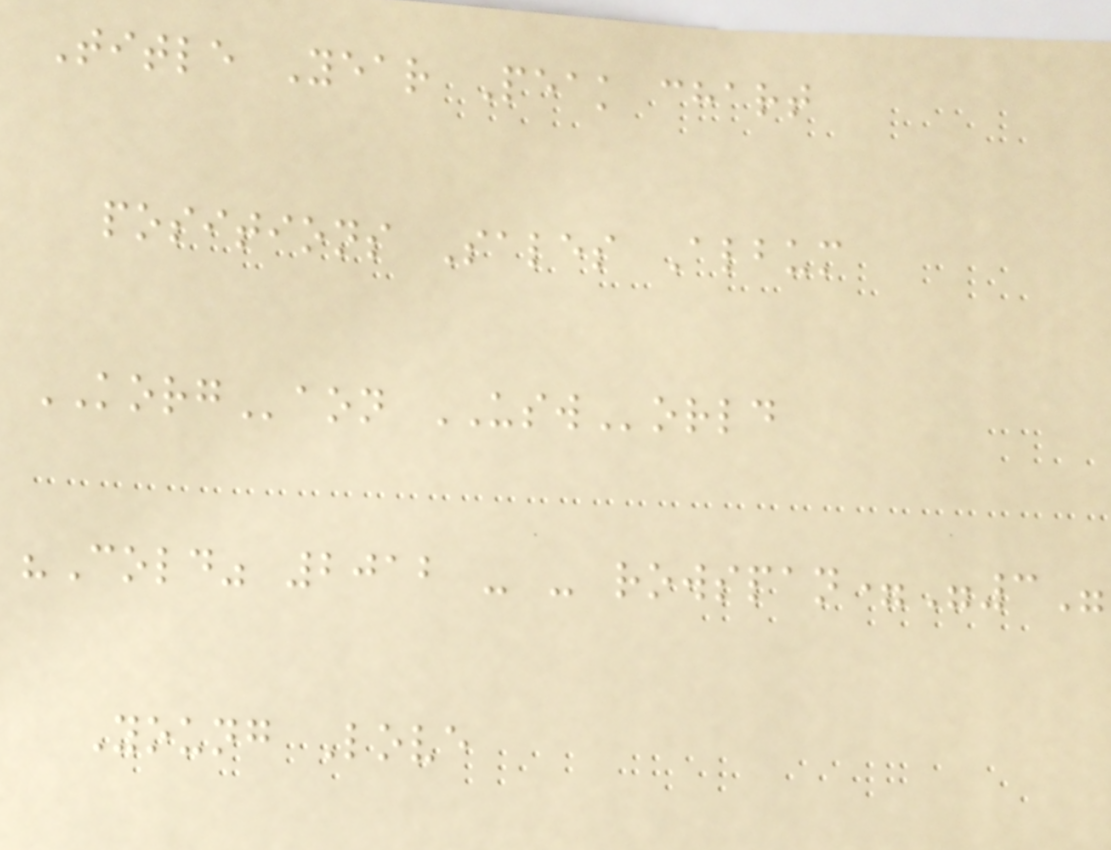Title Year Peak chart
positions Sales Album
KORGaon USWorld
"Cold" 2012 - - rowspan="3"
Young Love
